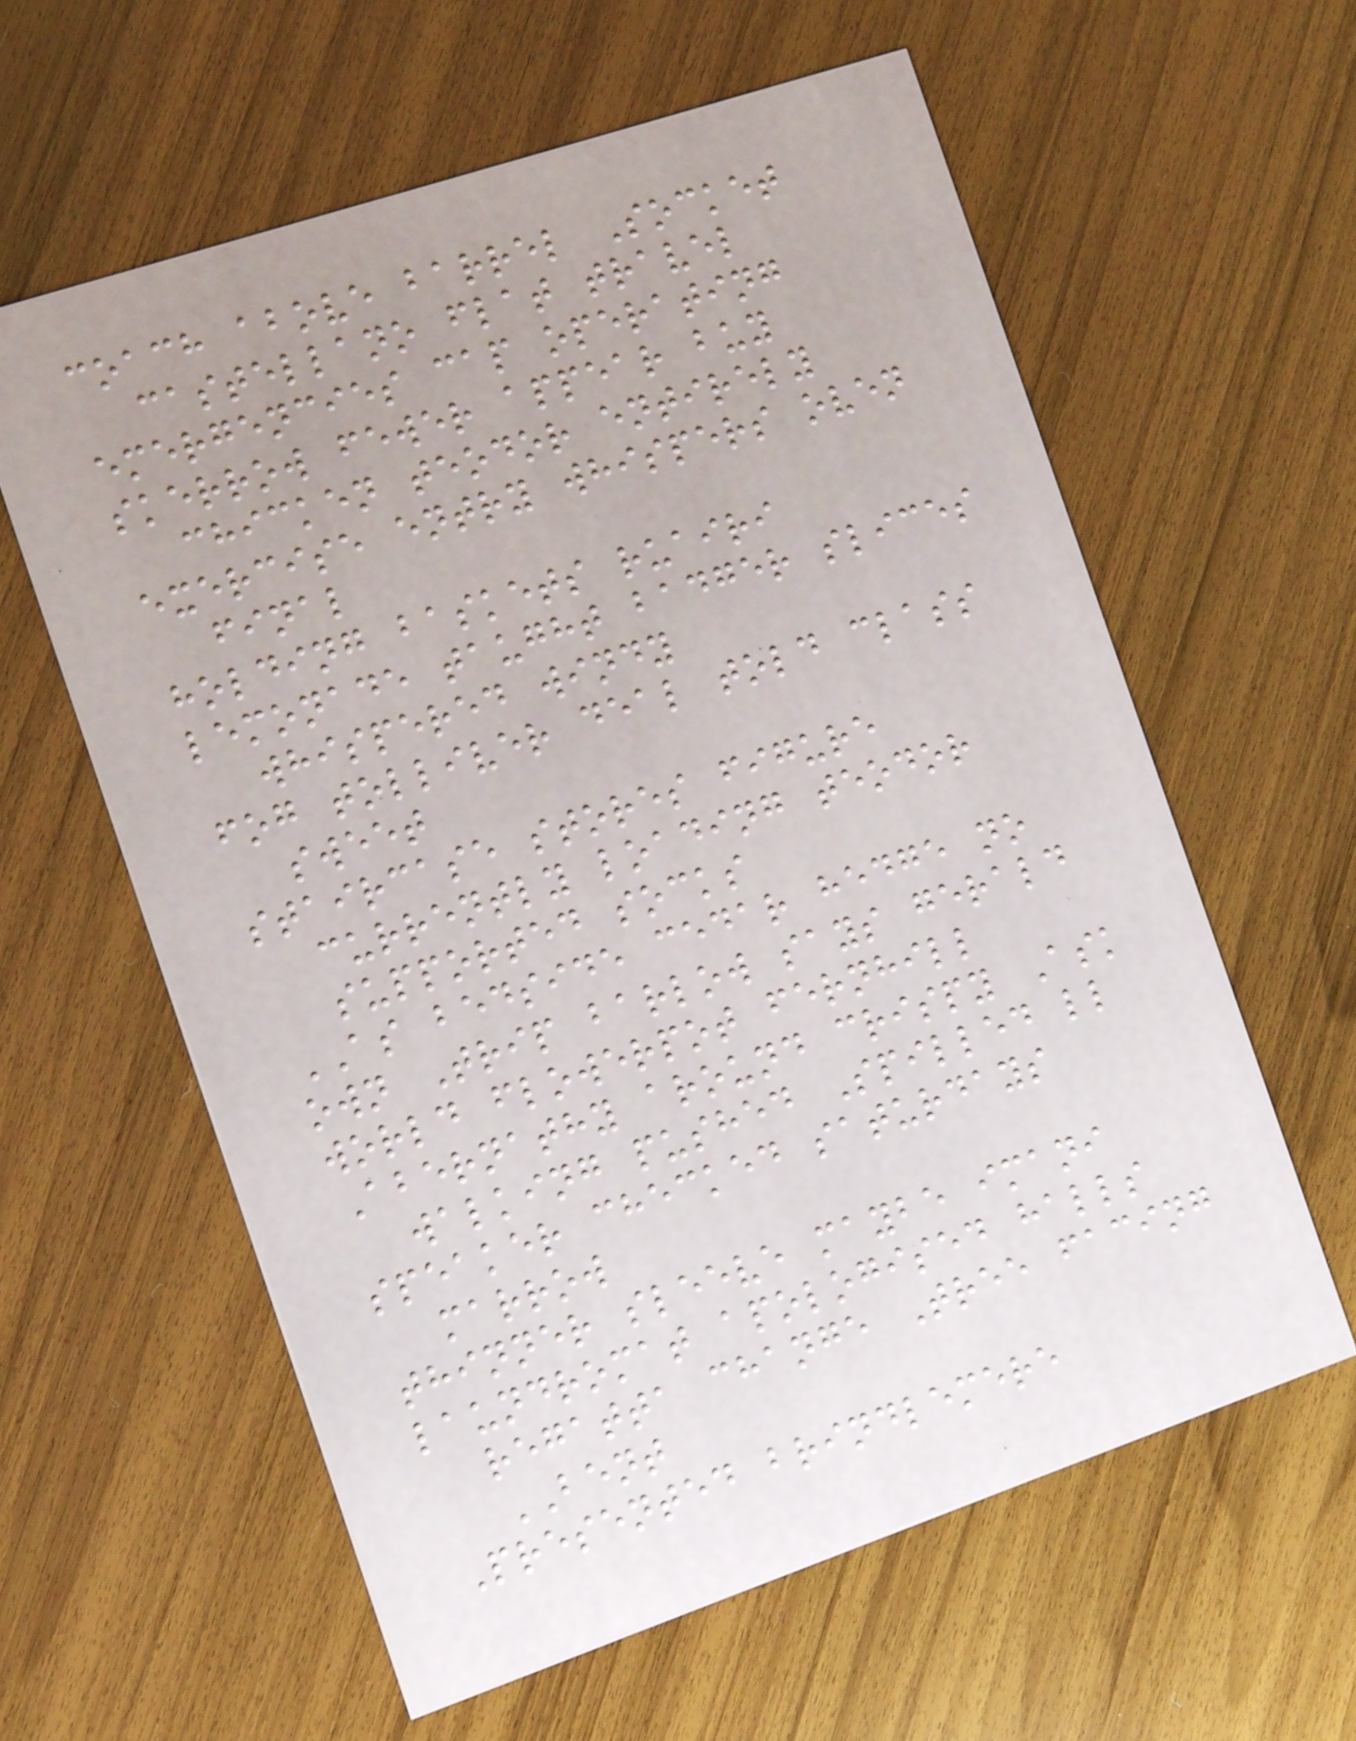coach above barrel Socket
castellano flat travel
emergencies cap operating
skerrow fewer appear buy
chicken teodor entirely
exercise entry whispers oven
final
holding baskets ruairi
lemonade taught badger slices
whispered windy
fog tolliver deal told class
sweet
staircase stores figure
currently loading teodor
supported socks
AS bedside cedar hedge no
own Trip barlow says gerald
world flowerpot fernhill
Abernathy around crispy Ask
walking pushed Spilled ll
speaker checked saturdays
marrow
thinner sleeve maybe imani
laundromat apologised halls
regatta change Tree facing
BENT
Presented brindlemere
